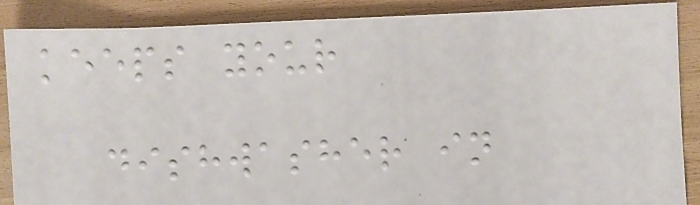keeps your
dishwasher in
